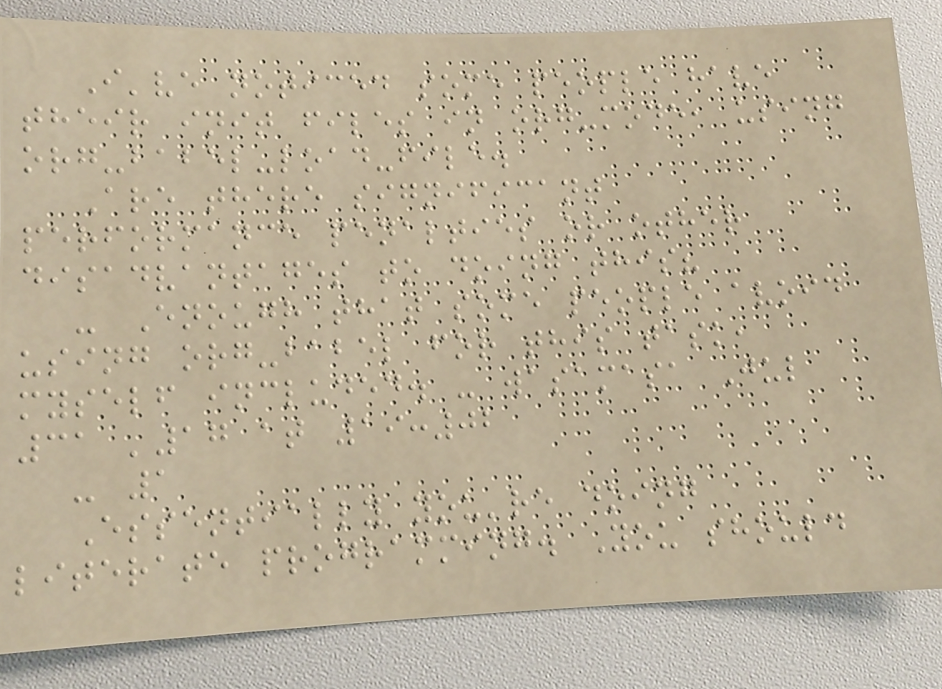I've noticed some people have
their init files in org-mode, using
org-babel-load-file.
Are there significant
performance penalties or other
disadvantages to doing this?
- Enough that some people avoid
using org-babel for this task,
myself included. - wasamasa Jul
31 '17 at 19:02
- 1
Essentially you're doing
literate programming. You should
